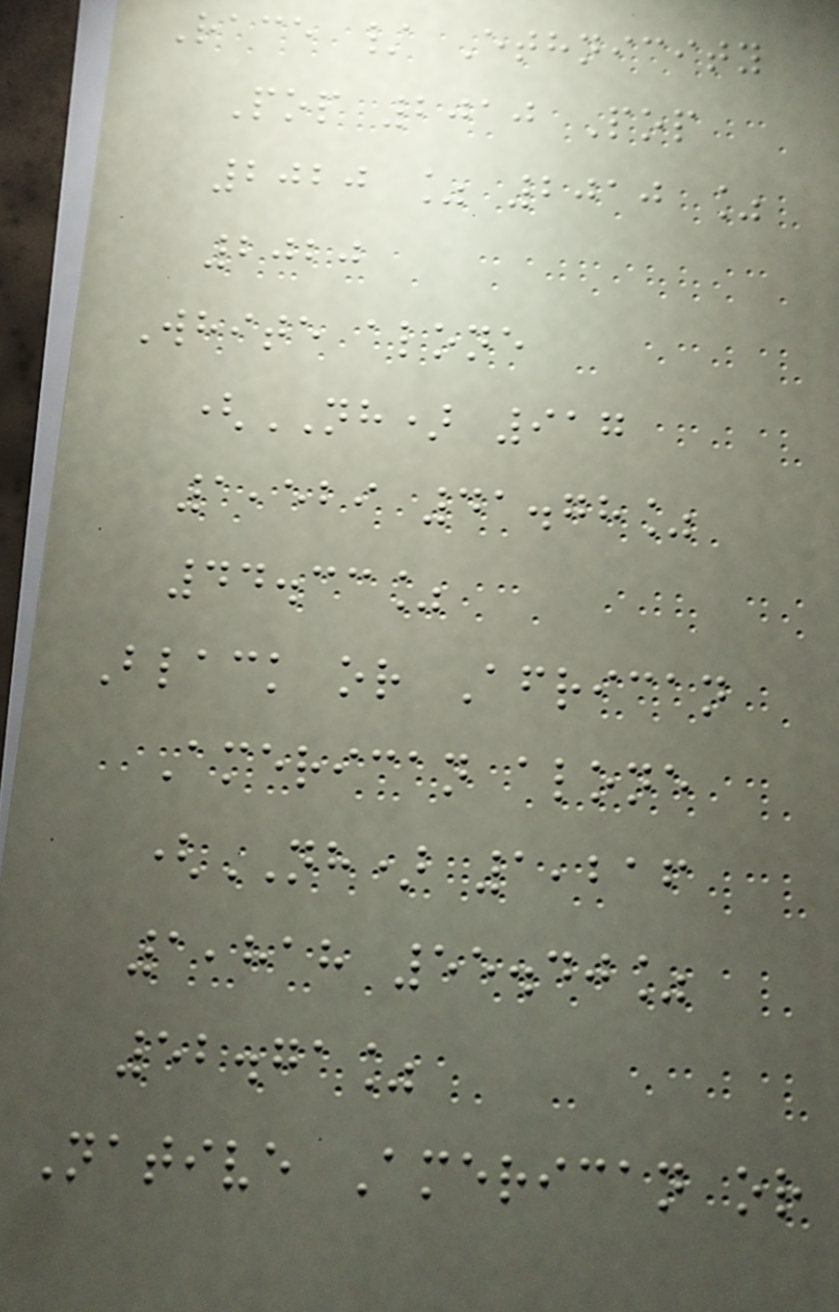Race / Ethnicity
Pop 2010 Pop
2020 % 2010 %
2020
White alone
(NH) 917
1,529 41.78%
44.33%
Black or African
American alone
(NH) 1,216
1,818 55.40%
52.71%
Native American or
